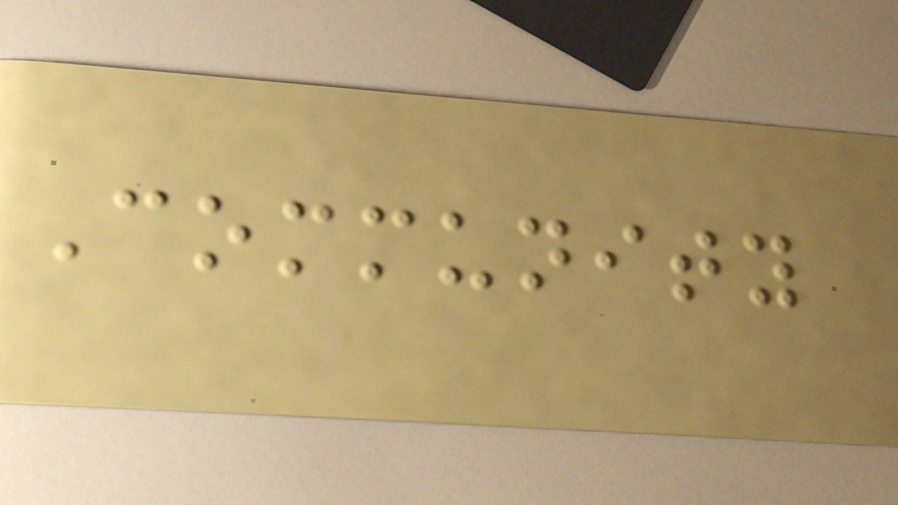Community
